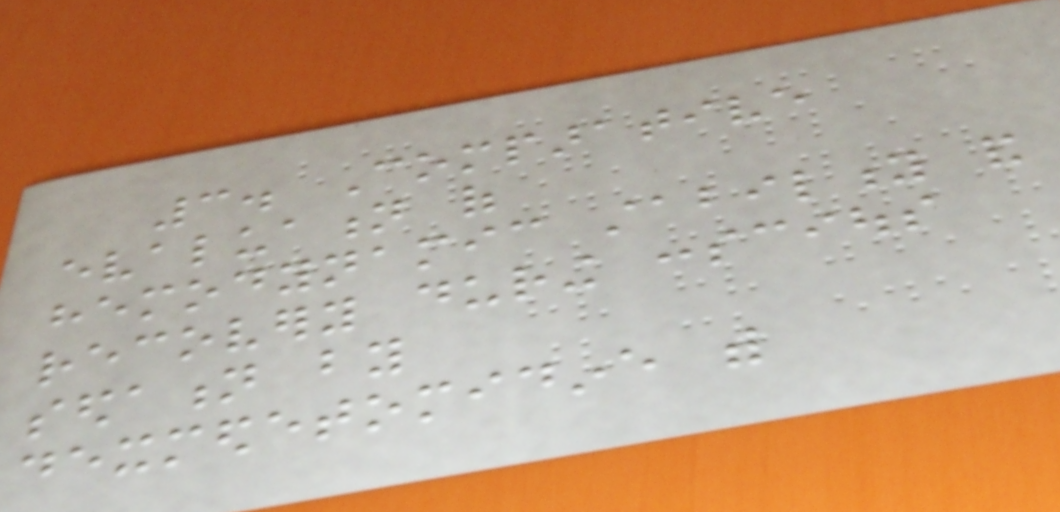3. Comparative
evaluation of
hemodynamic stability and
recovery during conscious
sedation by
dexmedetomidine with
